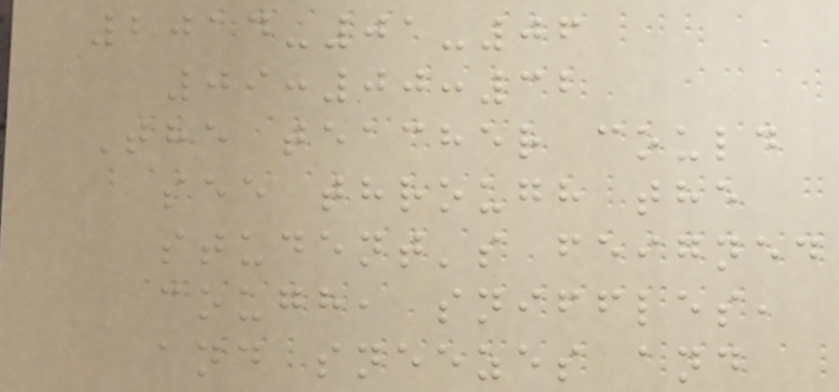2014-01-06
09:00:32
The teacher could
see through the
student's feigned
cough, sniffles,
and sneezes and
